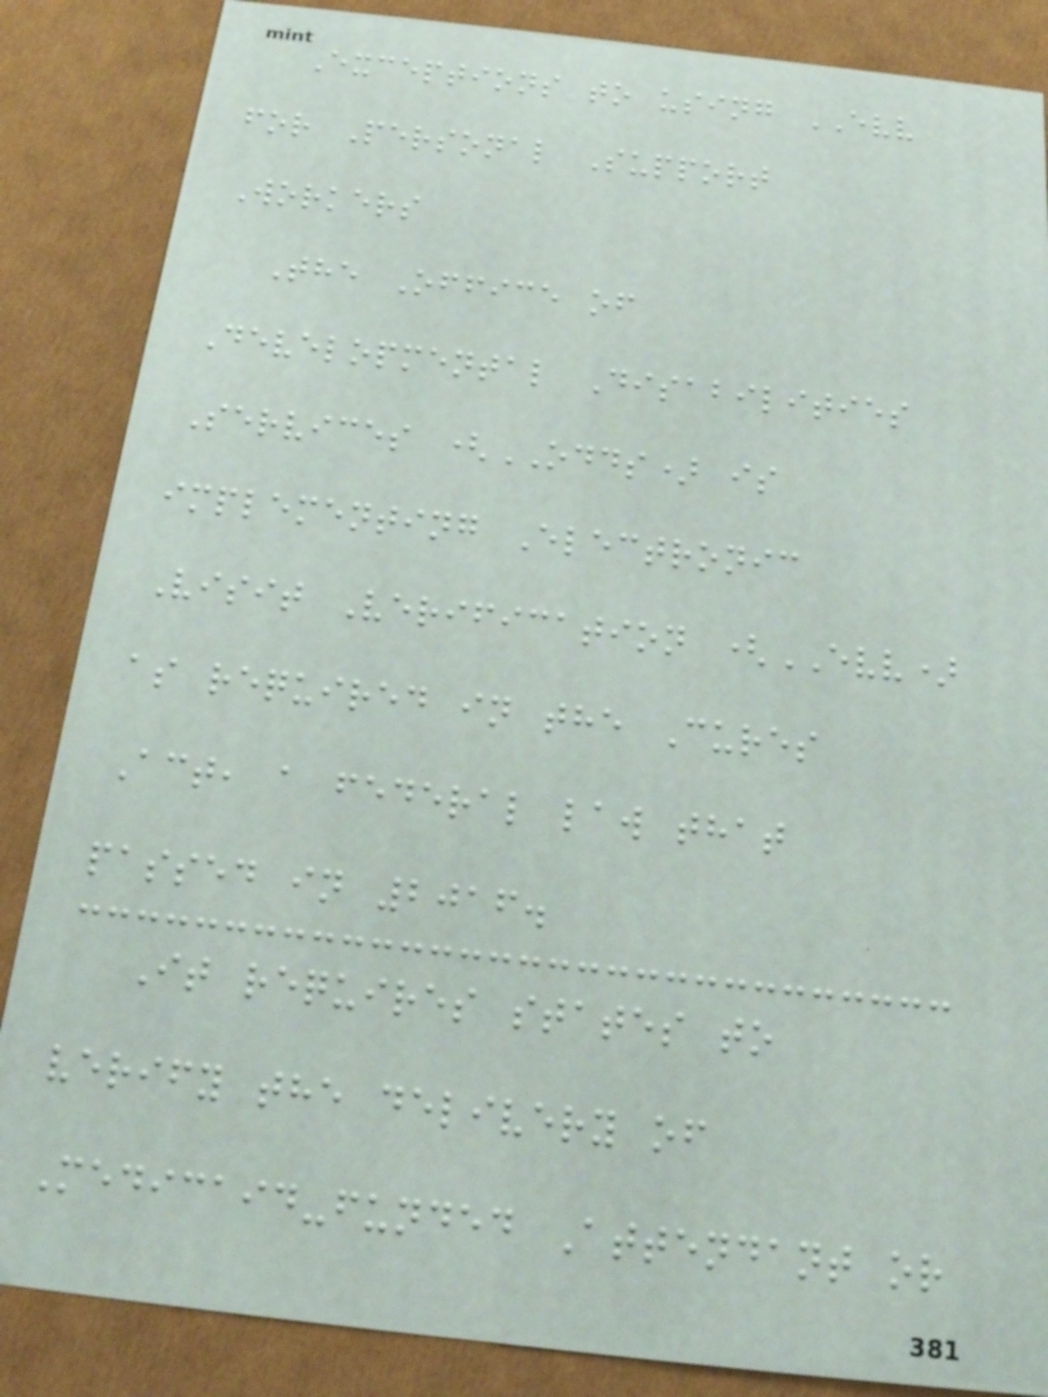Exceptions to using EVV
for Personal Support
Workers
The Office of
Developmental Disabilities
Services (ODDS) is
implementing Electronic
Visit Verification (EVV)
as required in the Cures
Act, a federal law that
passed in 2016.
It requires states to
verify the delivery of
Medicaid-funded Attendant or
